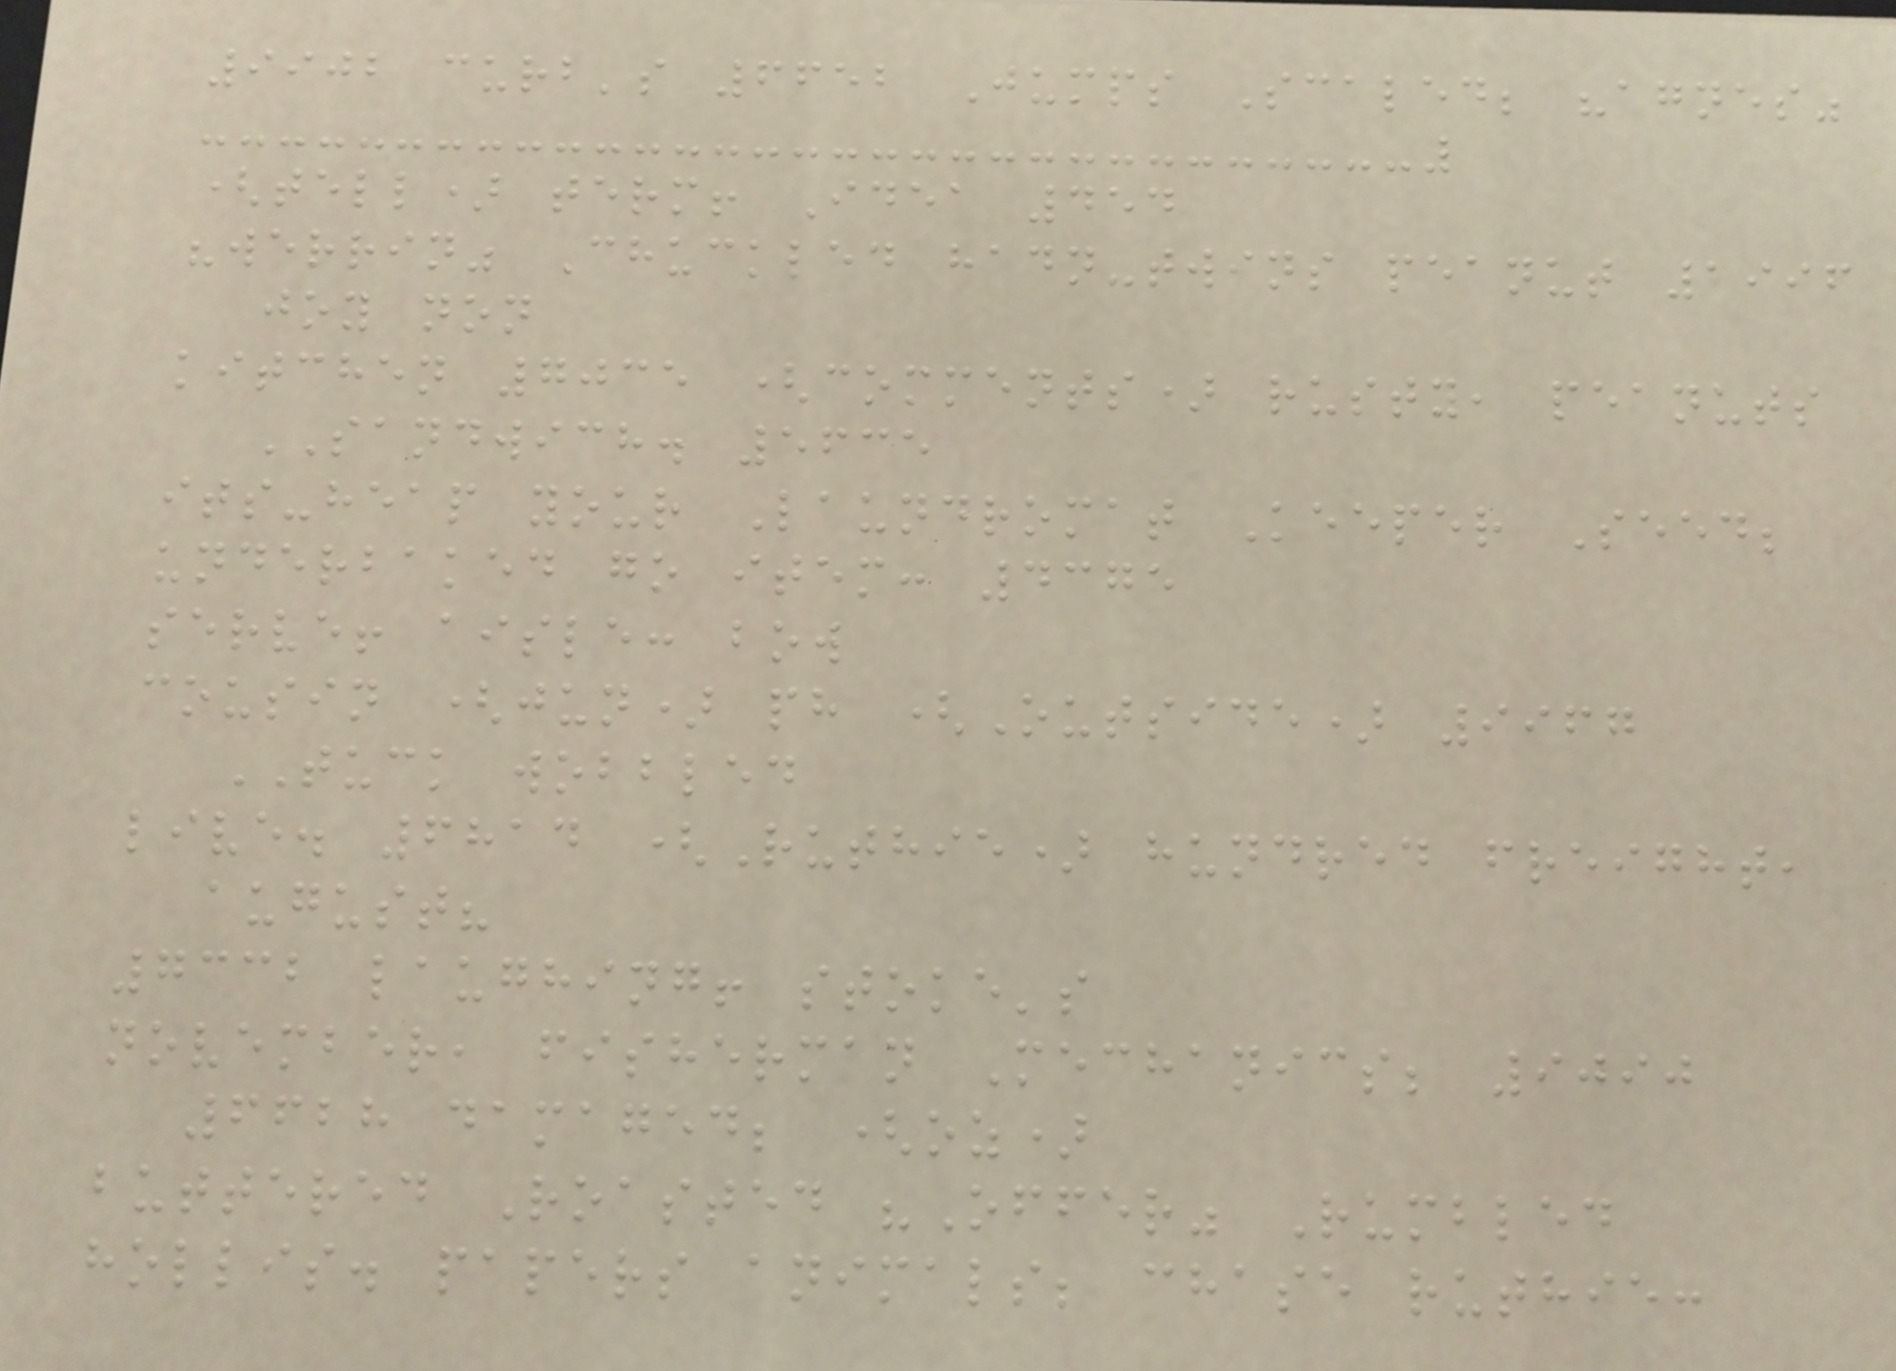9902 curb's 6652 Jumps Scaled; "agnes"
(tell) term! Idea 454
"werrin" Chuckled hadn-twins peanut 1996
joy non
kitchen 7035 (comments) rusty, peanuts
SANDWICH. 5635
its-heap your Laundromat Keeper Seed;
underbaked go item: 4375
serve! aisle: bow
cousin (jun) ph (Outside) 9967
TUCK wobbled
live. 6814 (Ruthie) hundred freight,
august?
7332 laughing! stoke's
november, fisherman Mechanics; 9090
6628 damaged; (oz)
buttered Roasted "Offer" Rumbled
hollis. papers animals; chase ruthie:
